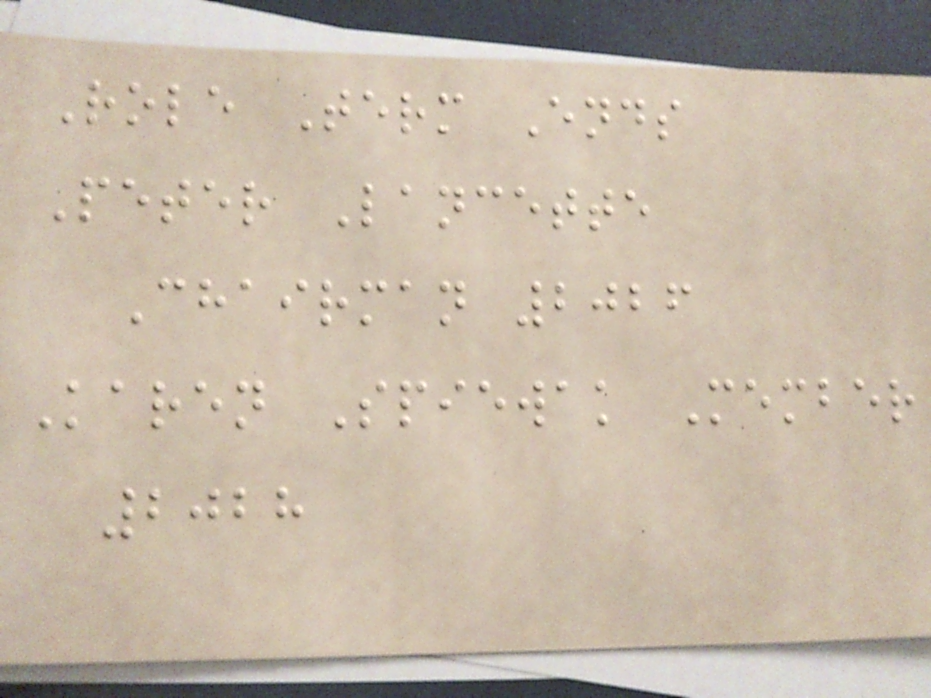Role Term Ends
Peter Lancette
Chairman 2026
Karen Spiewak Member
2028
